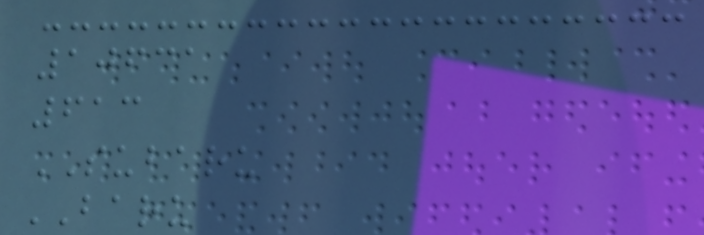10631
613
SUBARU
BARU
